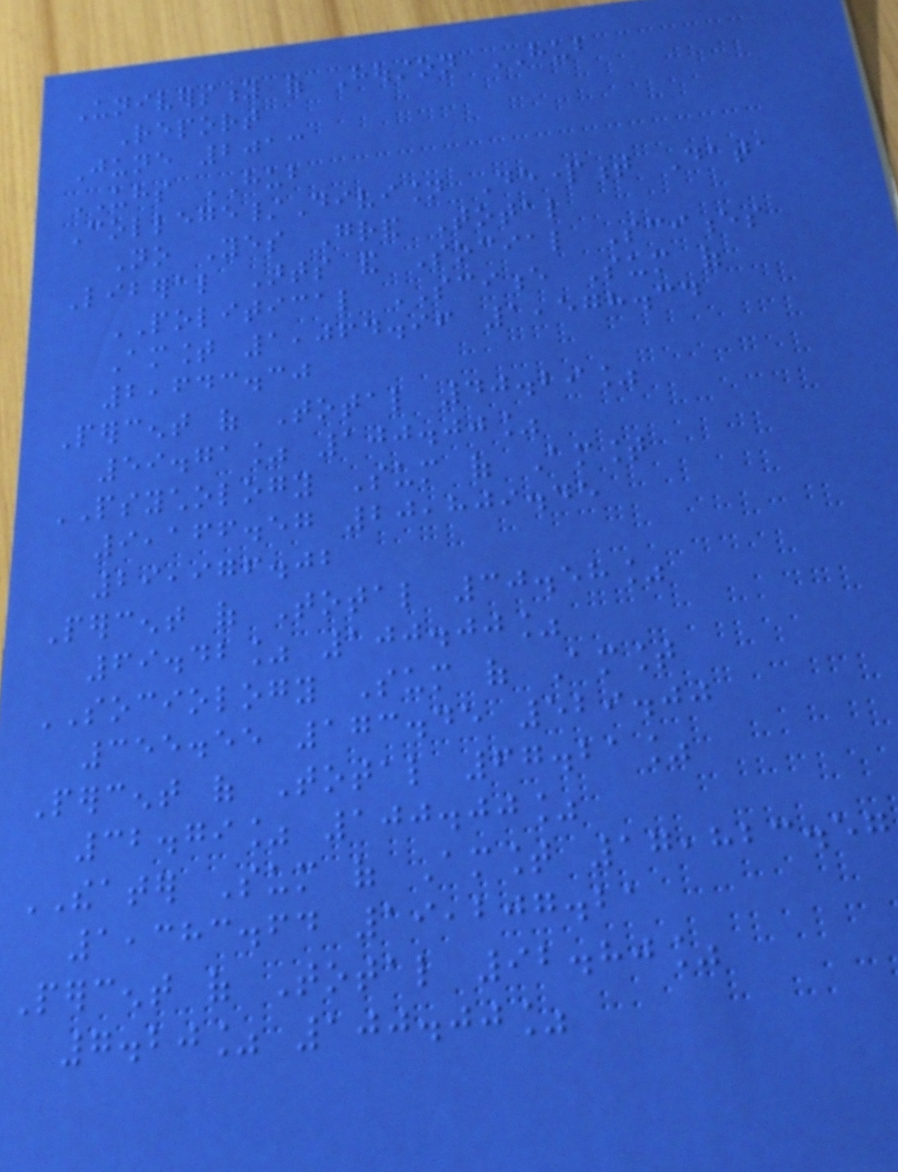University of Houston HUB
Report
June 2013
UHS HUB
College/Division Department Data
No Yes Grand Total
Liberal Arts and Social Sciences
POLITICAL SCIENCE Sum of
Amount 1,064.96 1,578.34
2,643.30
Percent of Total 40.29%
59.71% 100.00%
PSYCHOLOGY Sum of Amount
9,166.57 20,809.45
29,976.02
Percent of Total 30.58%
69.42% 100.00%
SOCIOLOGY Sum of Amount
355.55 173.45 529.00
Percent of Total 67.21%
32.79% 100.00%
THEATER Sum of Amount 17,823.57
1,383.64 19,207.21
Percent of Total 92.80%
7.20% 100.00%
